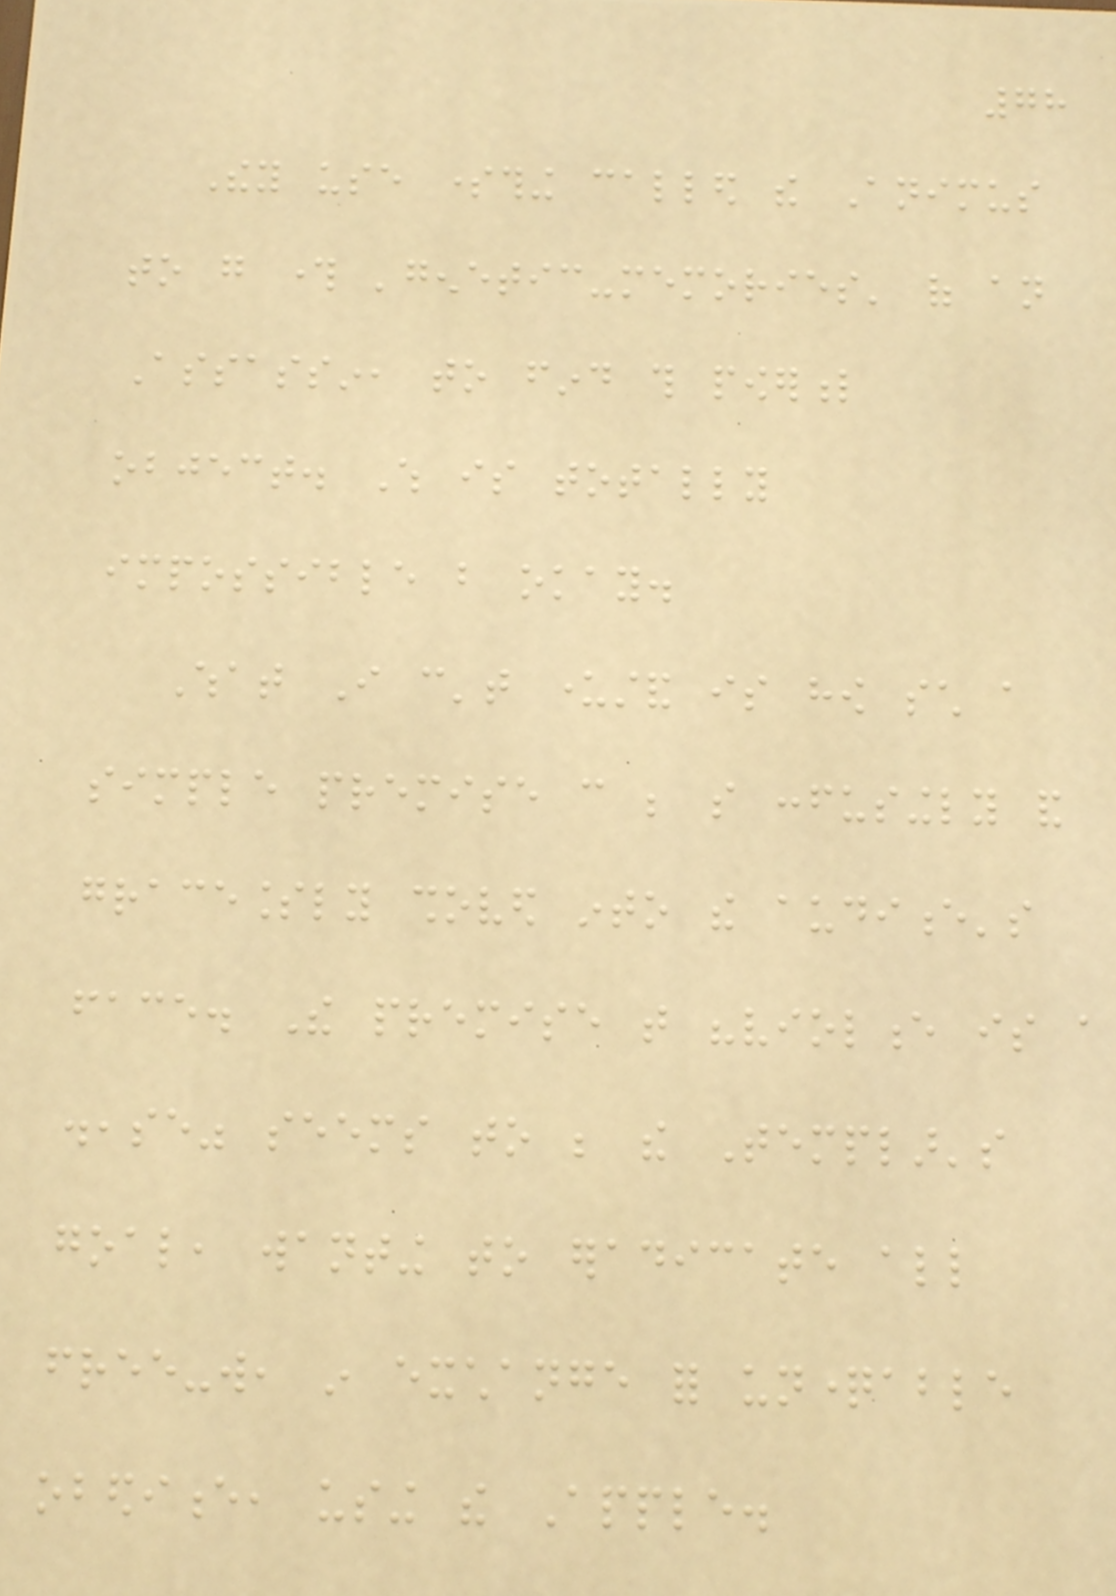78
They use something called the Animus
to go through 'genetic-memories' of an
Assassin, to find this powerful
object. Which is totally
impossible but okay.
What I can't understand is how such a
simple premise can be so confusingly and
gracelessly shoved into the audience's
face. The premise that "violence is a
disease" seems to be the Templar's
goal, wanting to eradicate all
free-will, in exchange for unquestionable
obedience, using the Apple.
